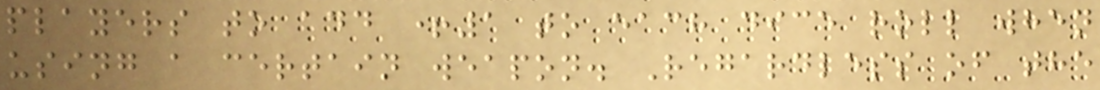players to add +1 to each dice roll when
using a certain weapon. Regardless of the
